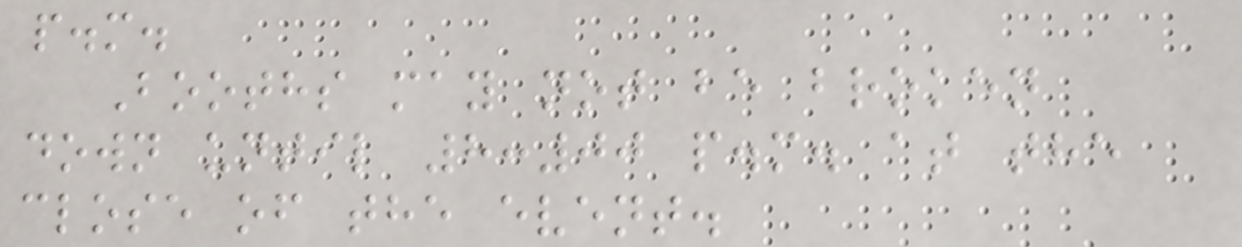p.m.
Booths may not be broken
down until 8:00 p.m. at the
close of the event.
